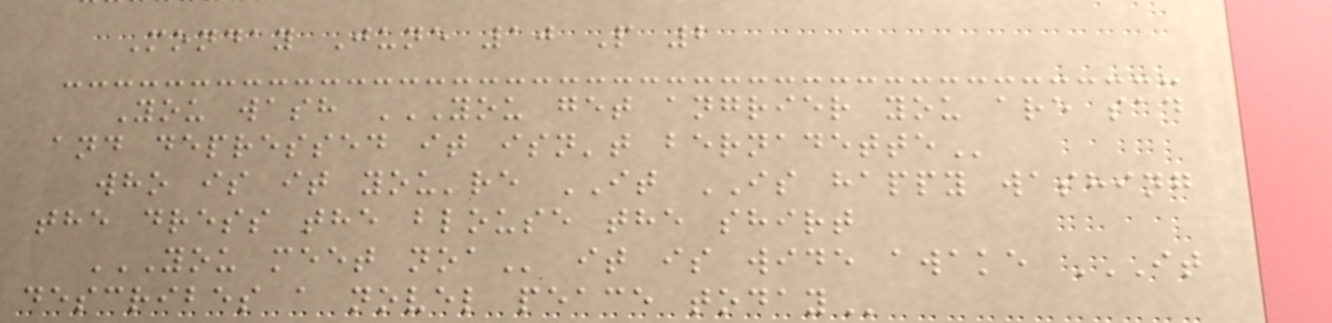Monday June 10 P 2
You wash YOU GET ANGRIER YOU ARE SAD
AND DEPRESSED IT ISN'T BERNADETTE
who is it you're IT IS happy washing
the dress the blouse the shirt
YOU MEET NOA it is wide awake IT
DESCRIBES A NOVEL PEACE TODAY
